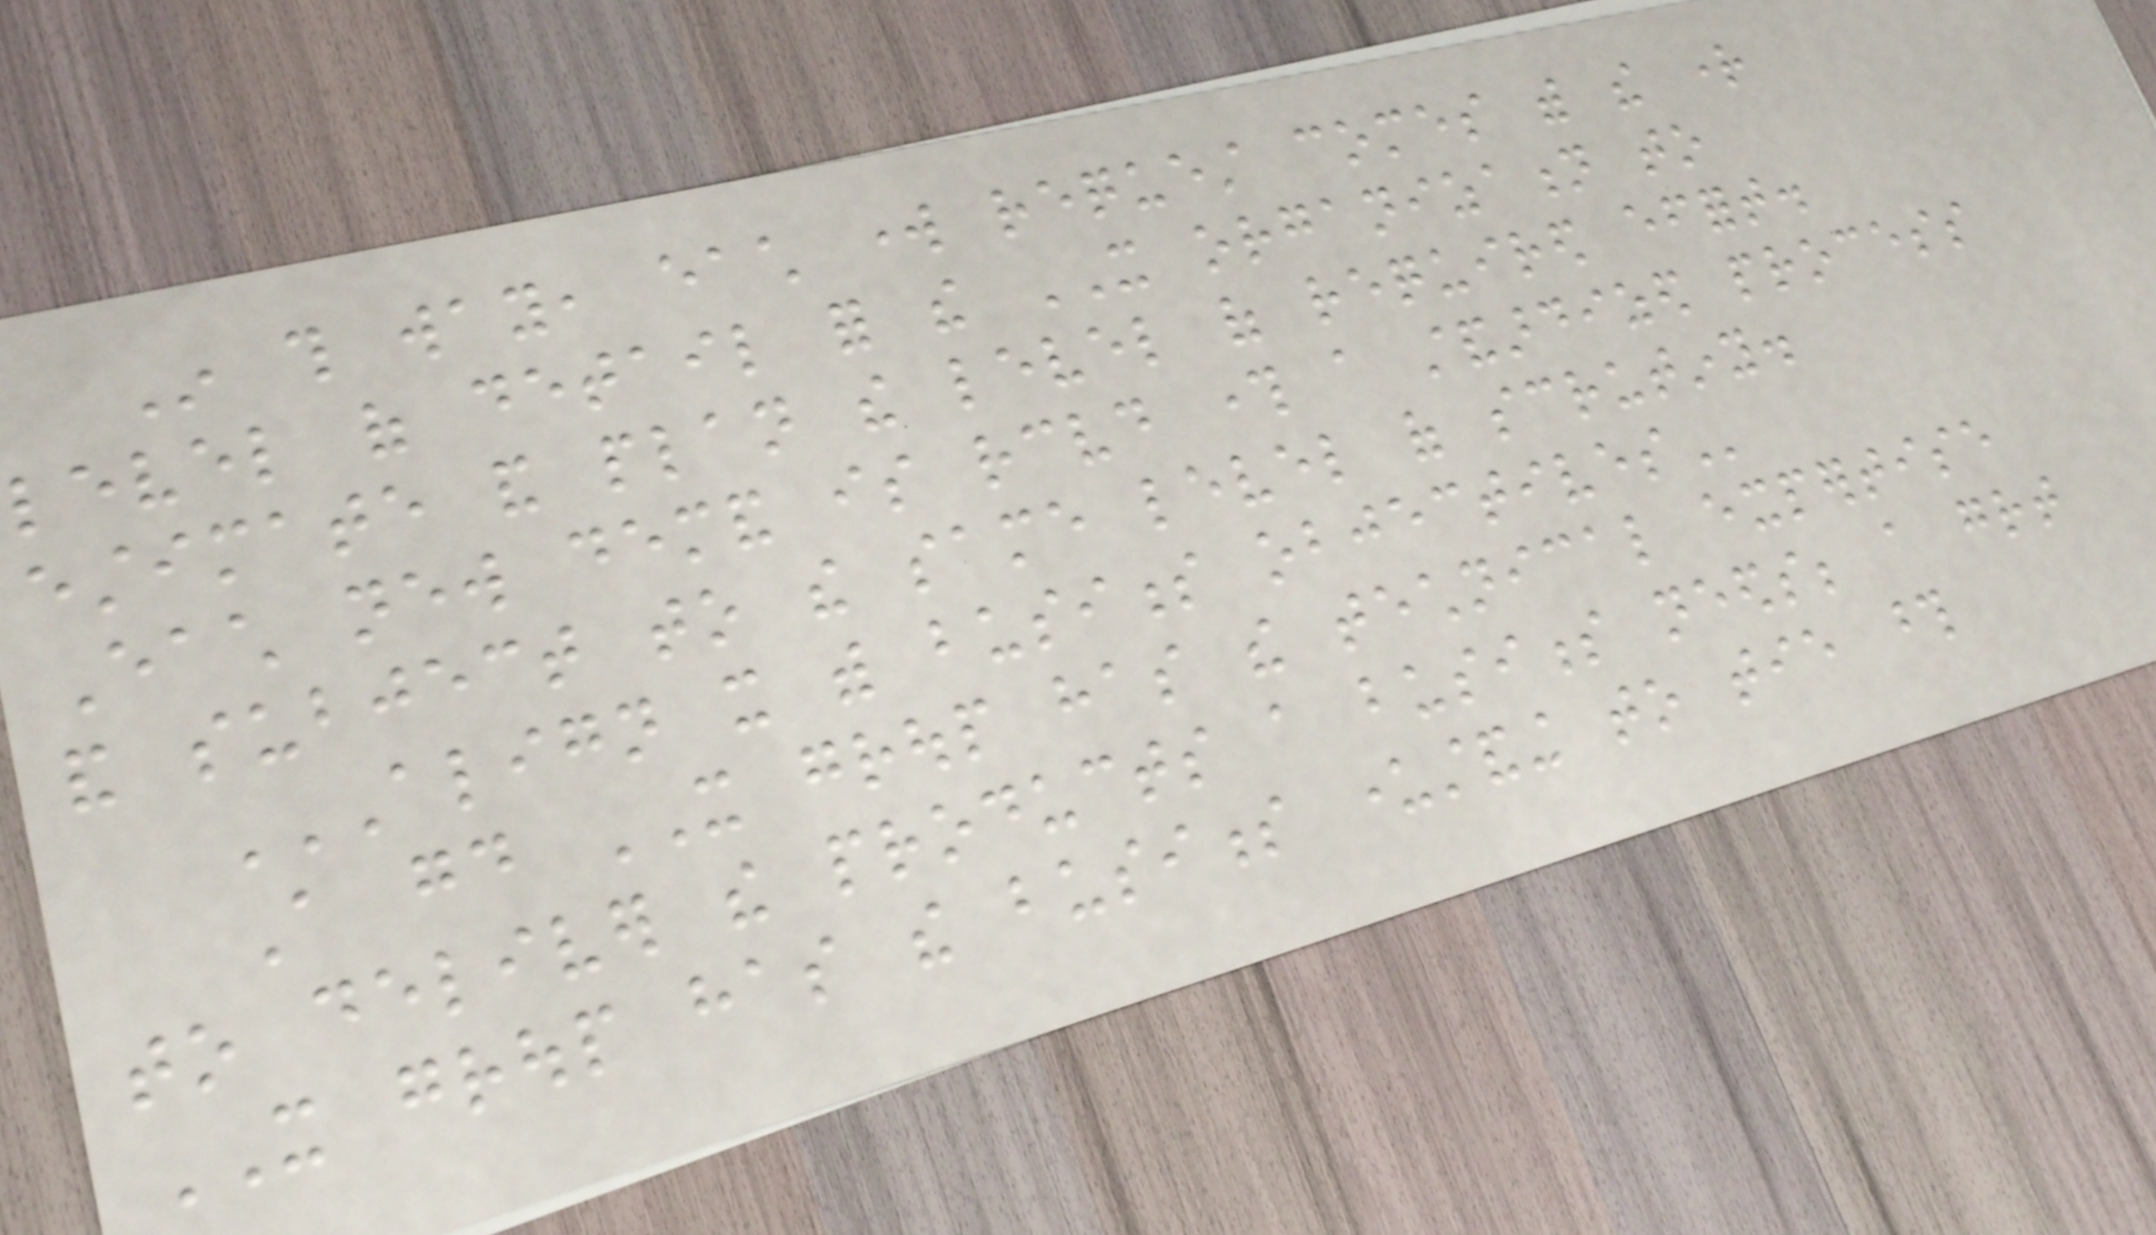In this way, each work request comes with the right
level of detail for the IT organization to
estimate and plan the level of required effort.
Each new demand is received through a standardized process
and subject to the same level of scrutiny.
ALIGN IT WITH BUSINESS OBJECTIVES
A good IT group has the technical expertise
to deliver the products a business needs; a great
IT group has the business understanding to tie those
